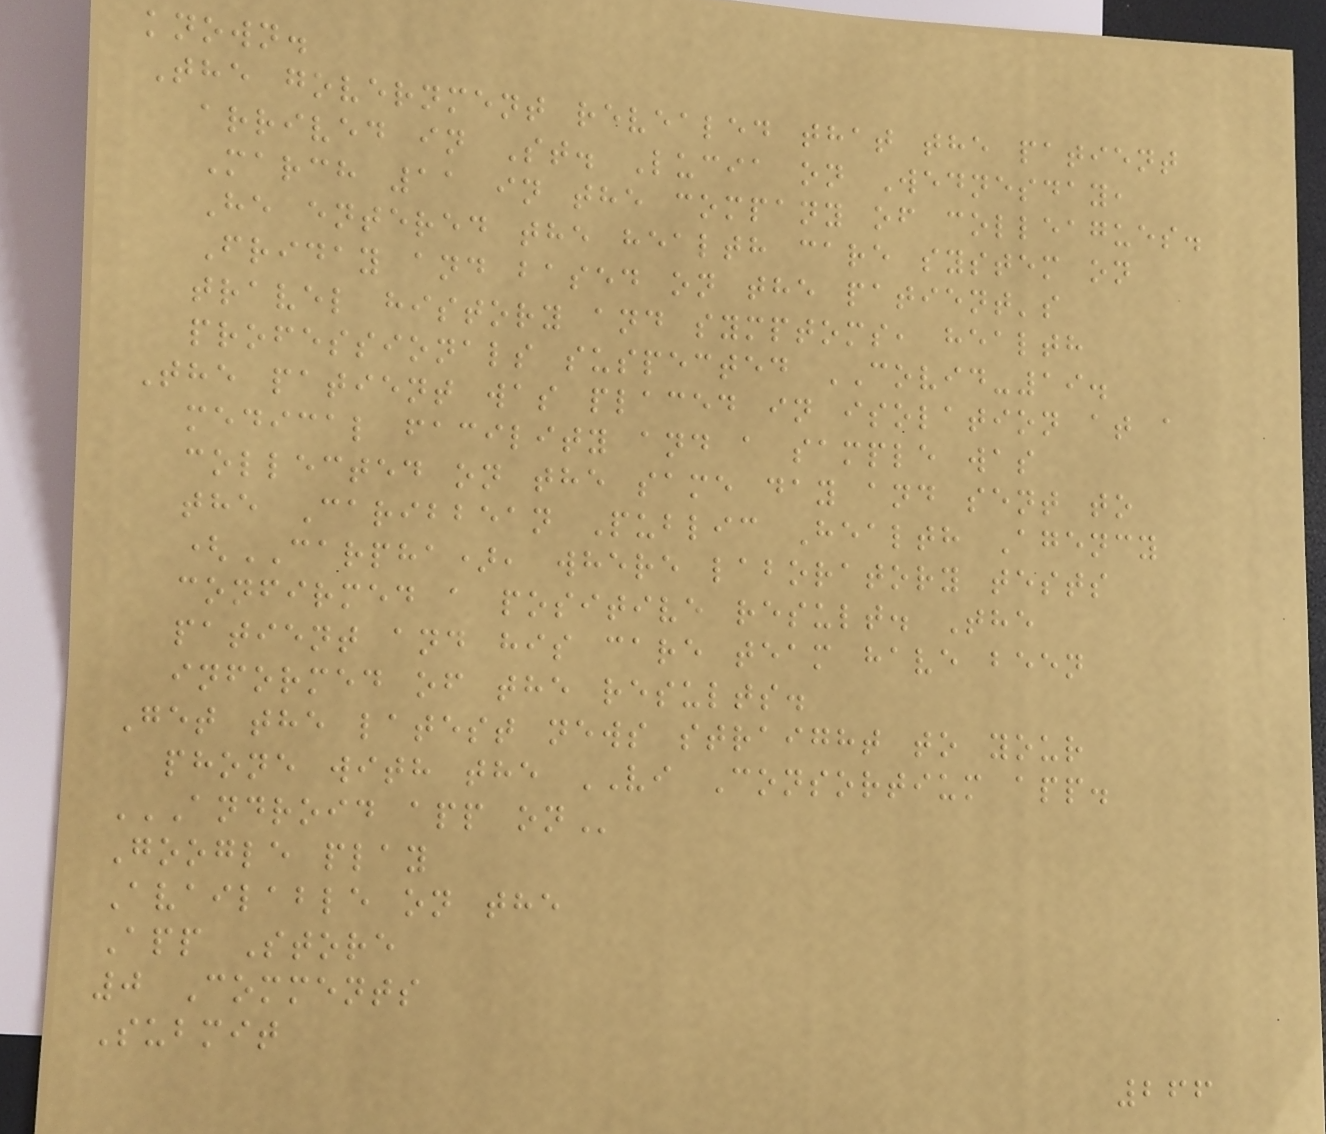known.
The government revealed that the patient
arrived in St. Lucia on Wednesday,
March 11 in the company of colleagues.
He entered the health care system on
Friday and based on the patient's
travel history and symptoms, health
professionals suspected COVID-19.
The patient was placed in isolation at a
medical facility and a sample was
collected on the same day and sent to
the Caribbean Public Health Agency
(CARPHA), where laboratory tests
confirmed a positive result. The
patient and his care team have been
informed of the results.
Get the latest news straight to your
phone with the VI Consortium app.
ANDROID APP ON
Google play
Available on the
App Store
0 Comments
Submit
266
